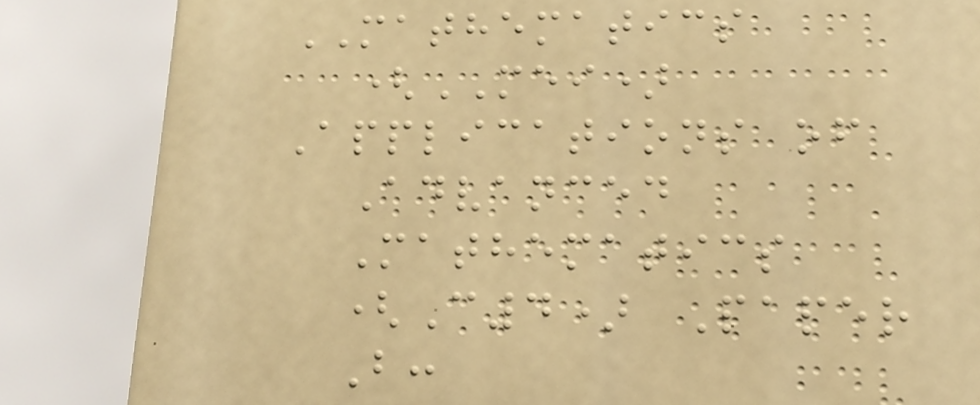MATHEMATICS
(MEI)
Applications of
Advanced
Mathematics
(C4) Paper
B:
